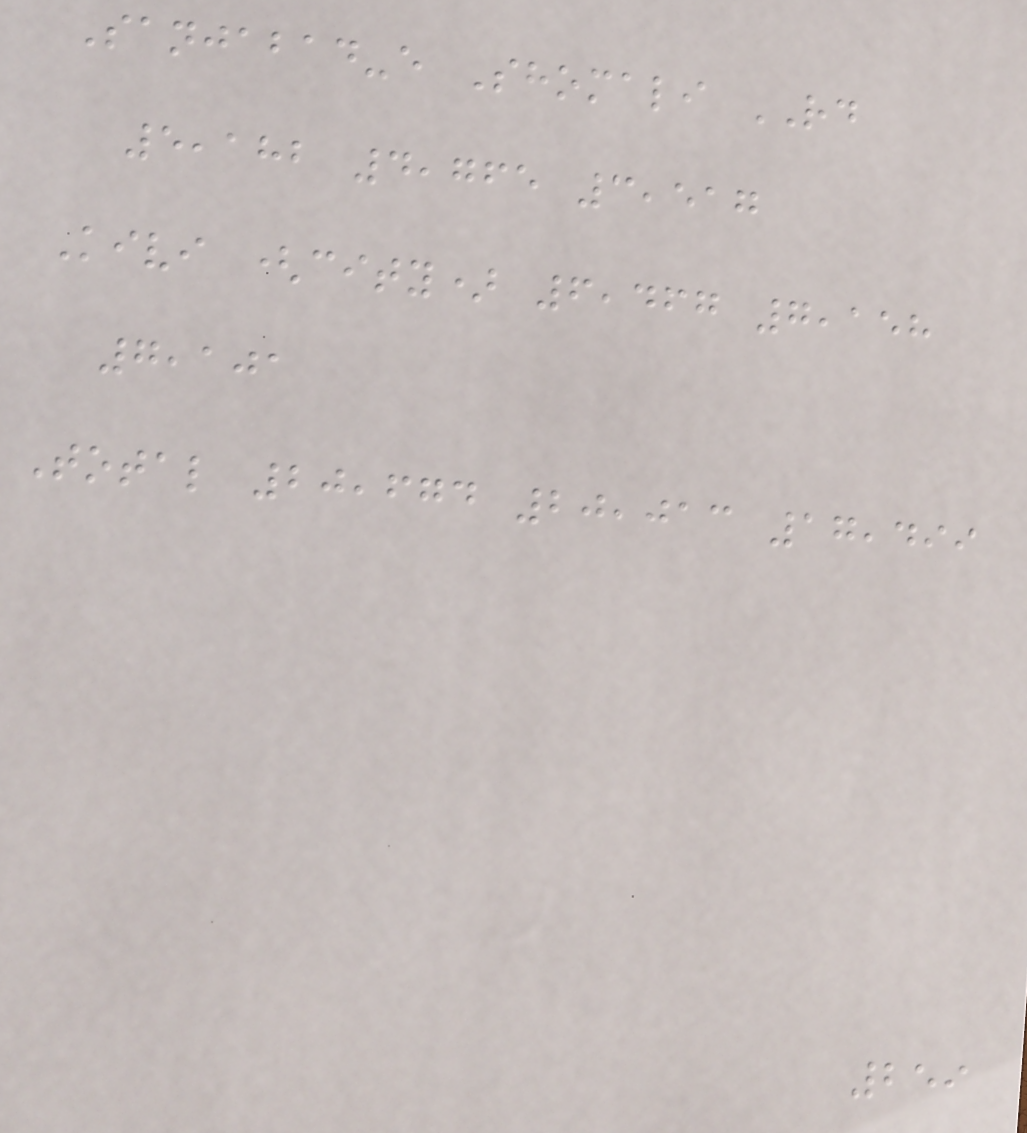Sanjabad-e Shomali RD
5,182 4,765 3,517
Kivi (city) 6,467 7,158
7,101
Total 20,674 20,013 17,499
259
